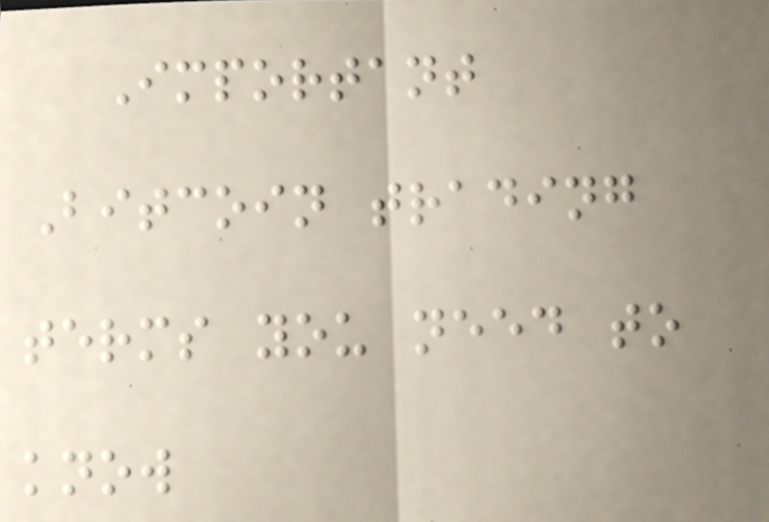Important
Bitcoin trading
terms you need to
know
